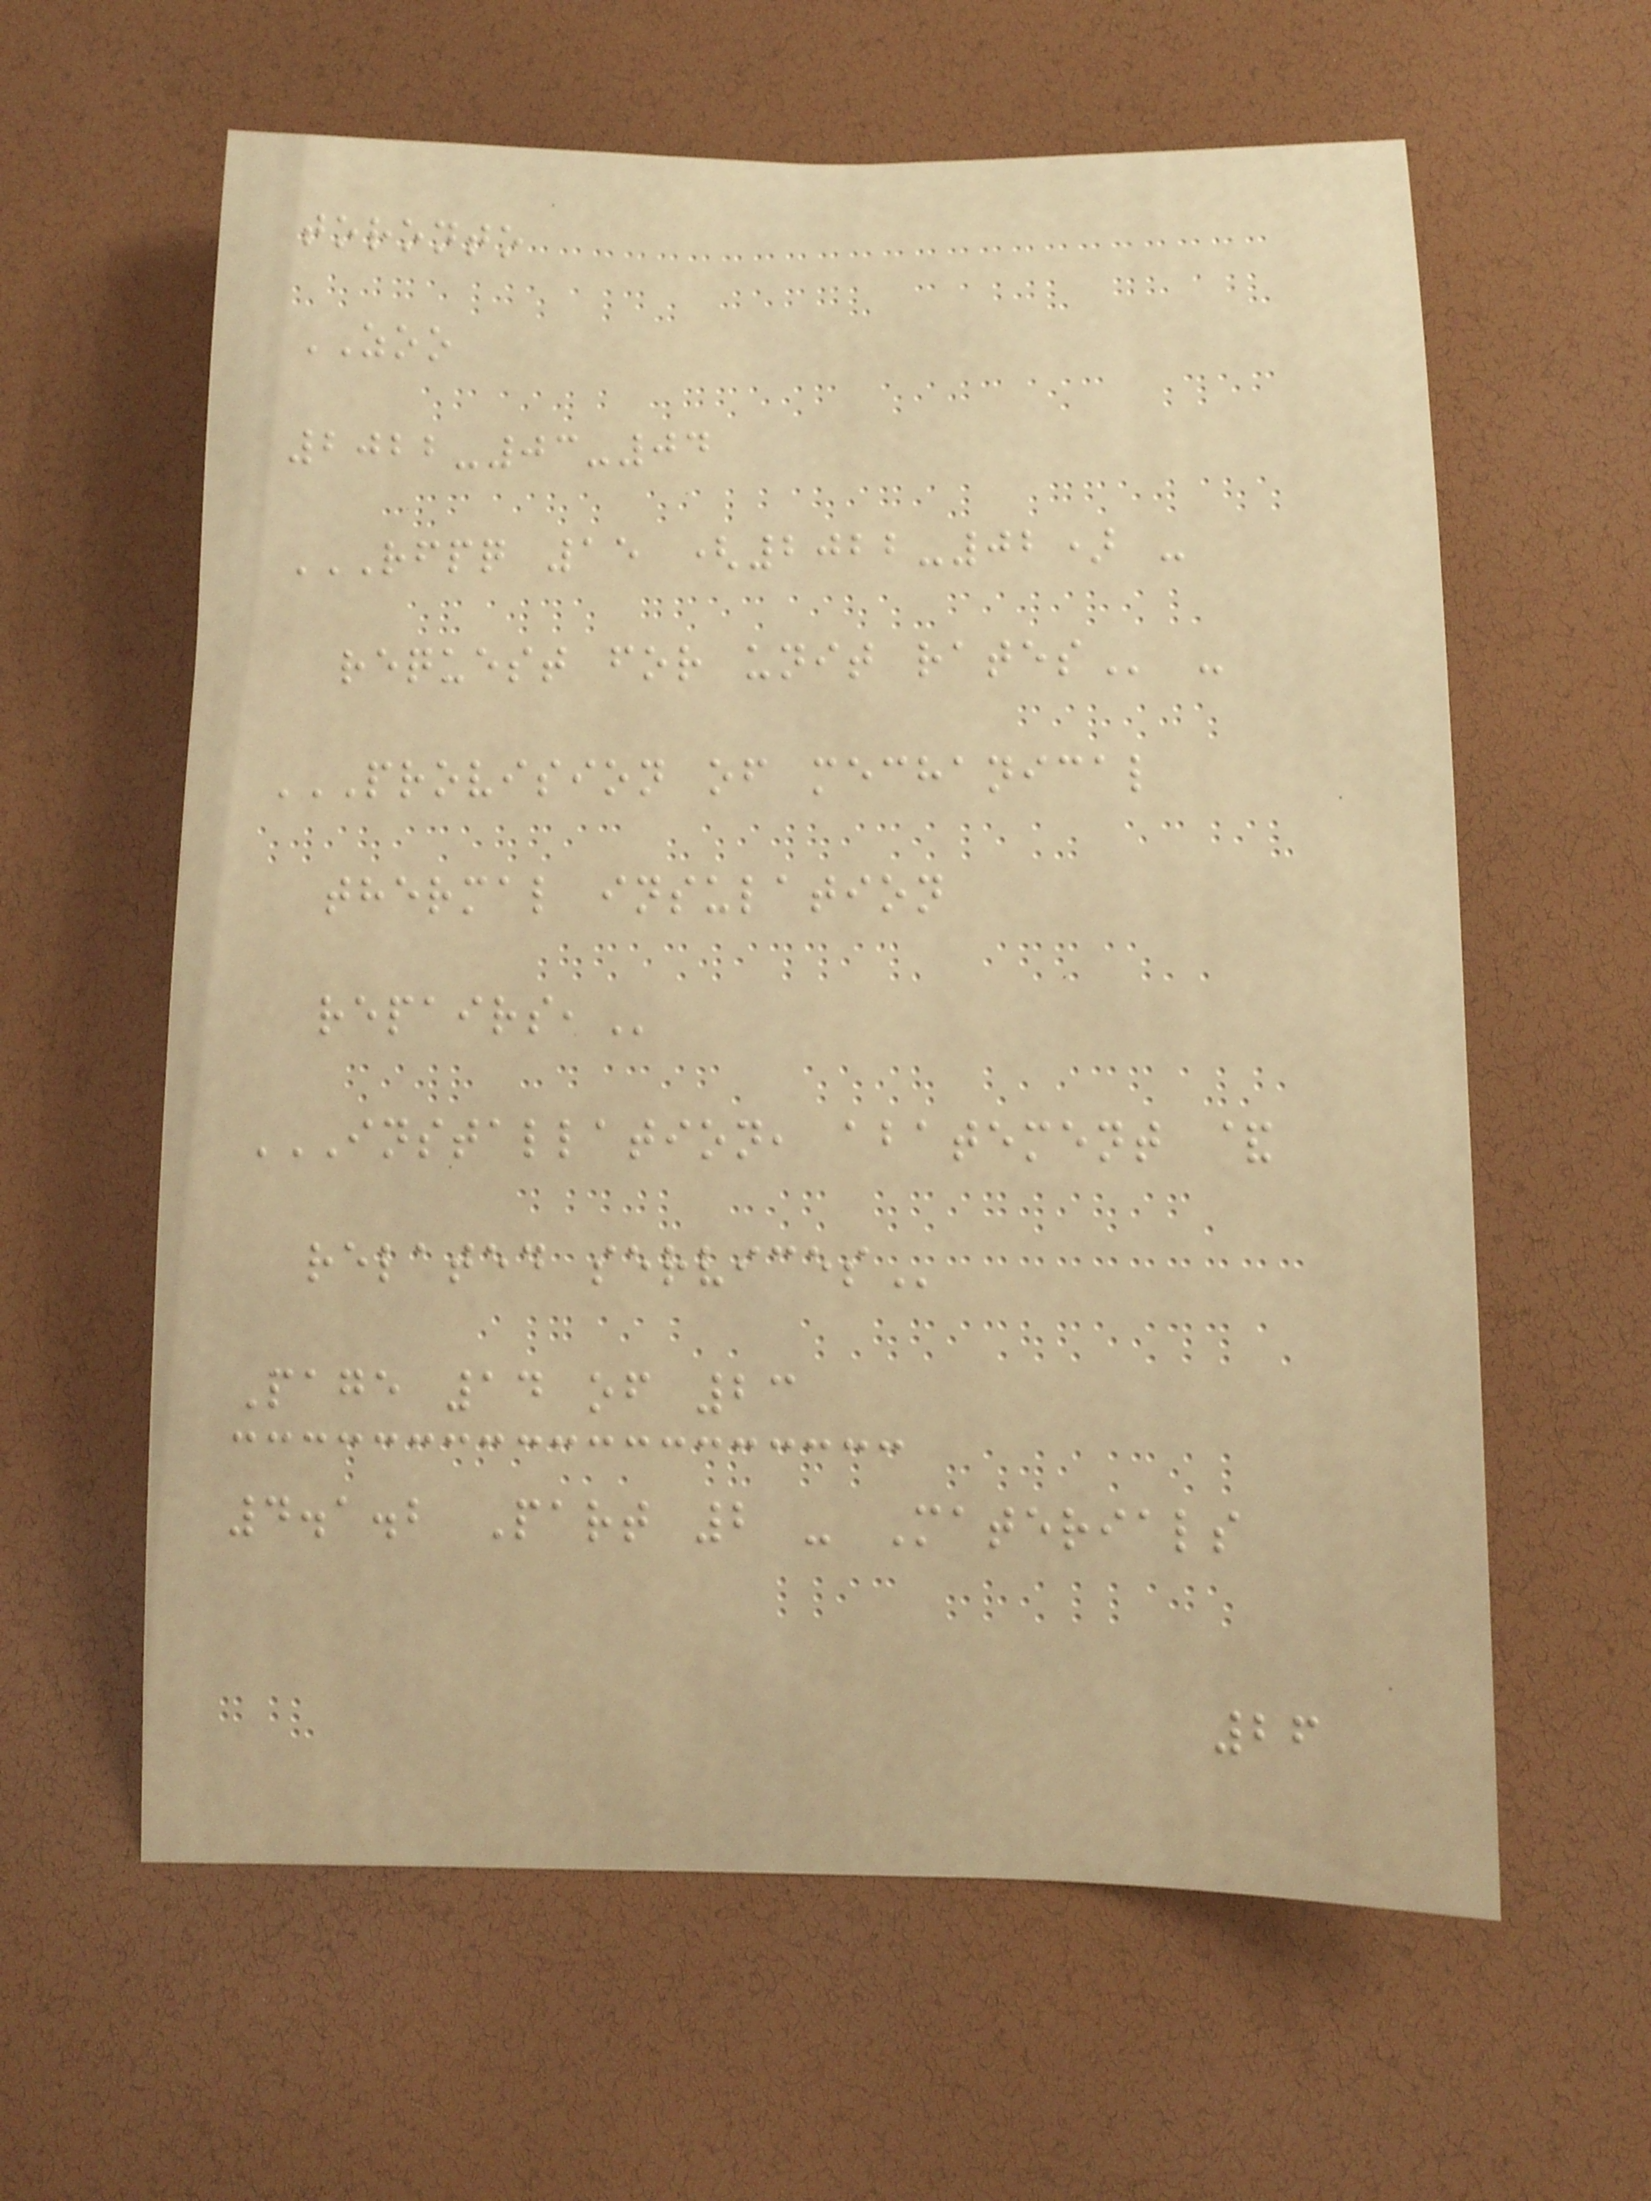toronto
ZOO
2022-03-04
RFPQ 15 (2022-02) -
REQUEST FOR UNIT RATES -
PROVISION OF MECHANICAL
THERMAL INSULATION
REPAIRS,
INSTALLATION, ABATEMENT &
RELATED SERVICES
Page 14 of 23
4.1.2 Part 2 - Materials
26
